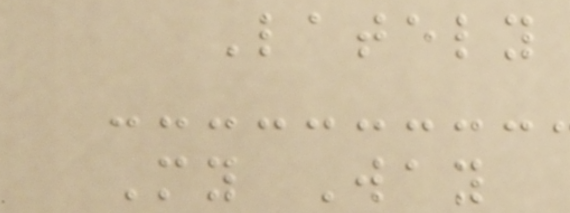Lately
My Way
